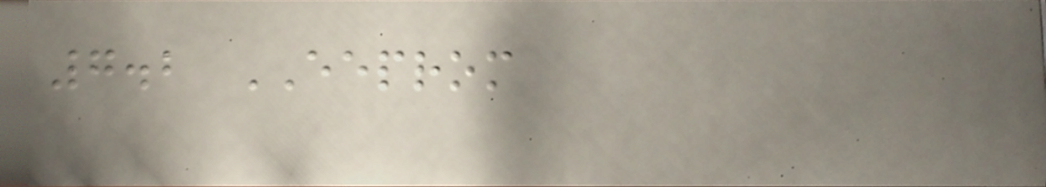7.2 EEPROM
